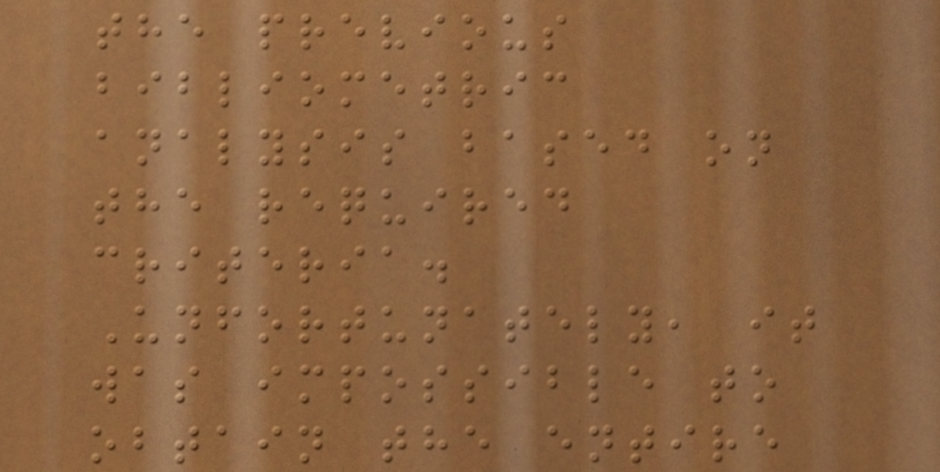the previous
bibliometric
analysis based on
the required
criteria.
Unfortunately, it
was impossible to
obtain the entire
